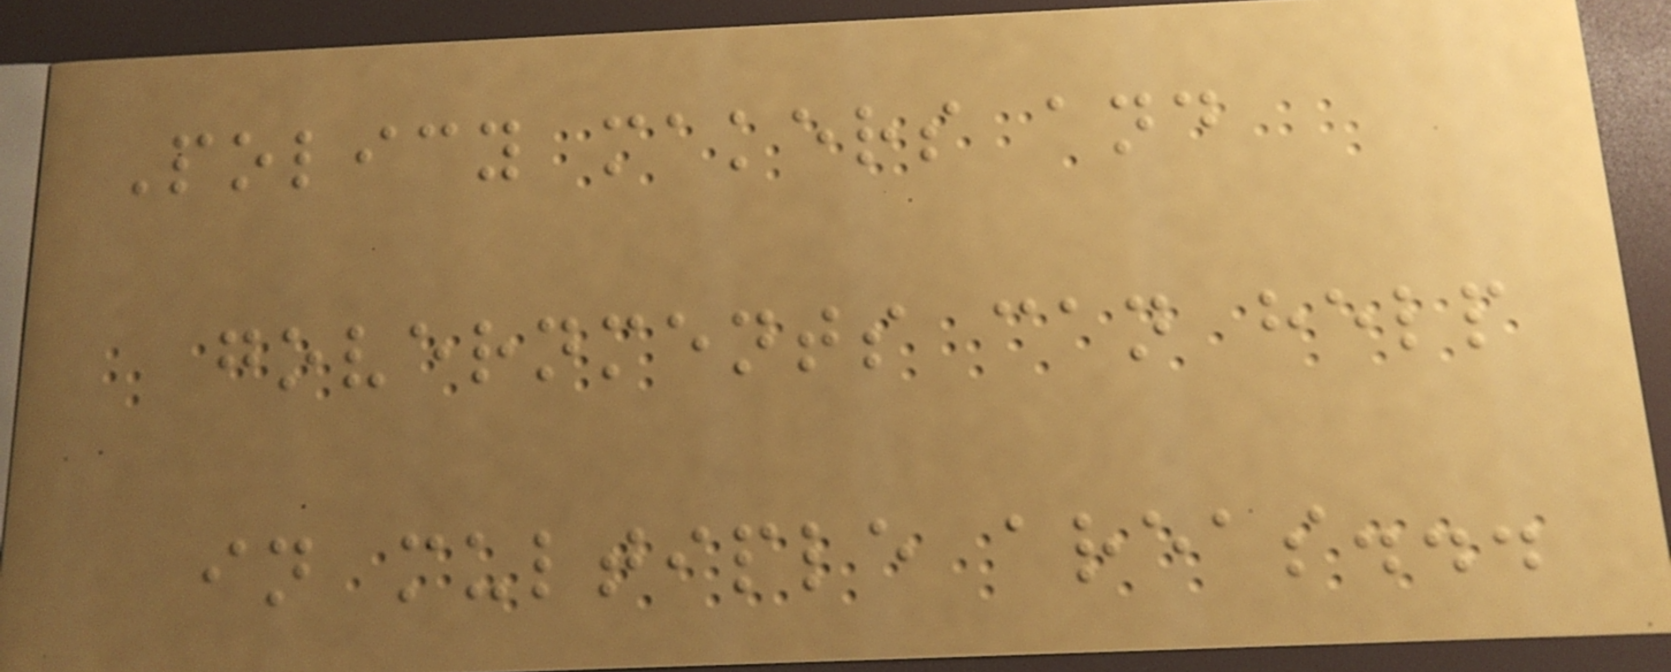Policy makers and
governments can help
in multiple areas...
